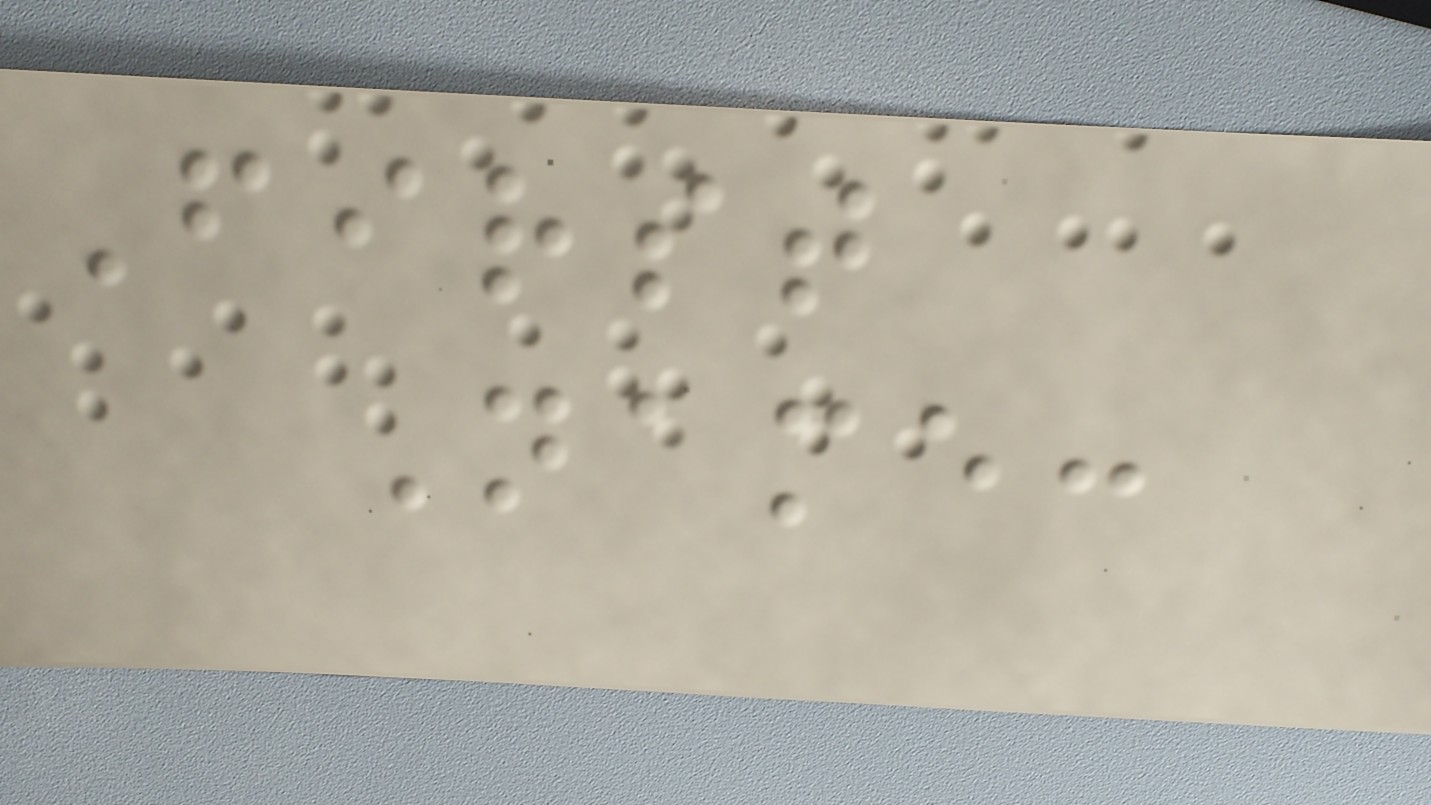First
Name:
